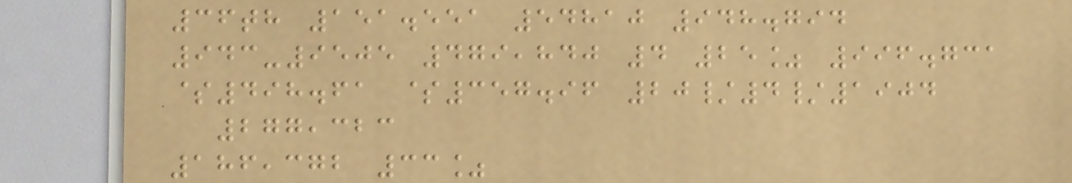36th 151.551 54810 948.794
943-9505 479,840 4 25% 996.731
$498.61 $357.96 20/4/1904
277,323
186,372 33%
